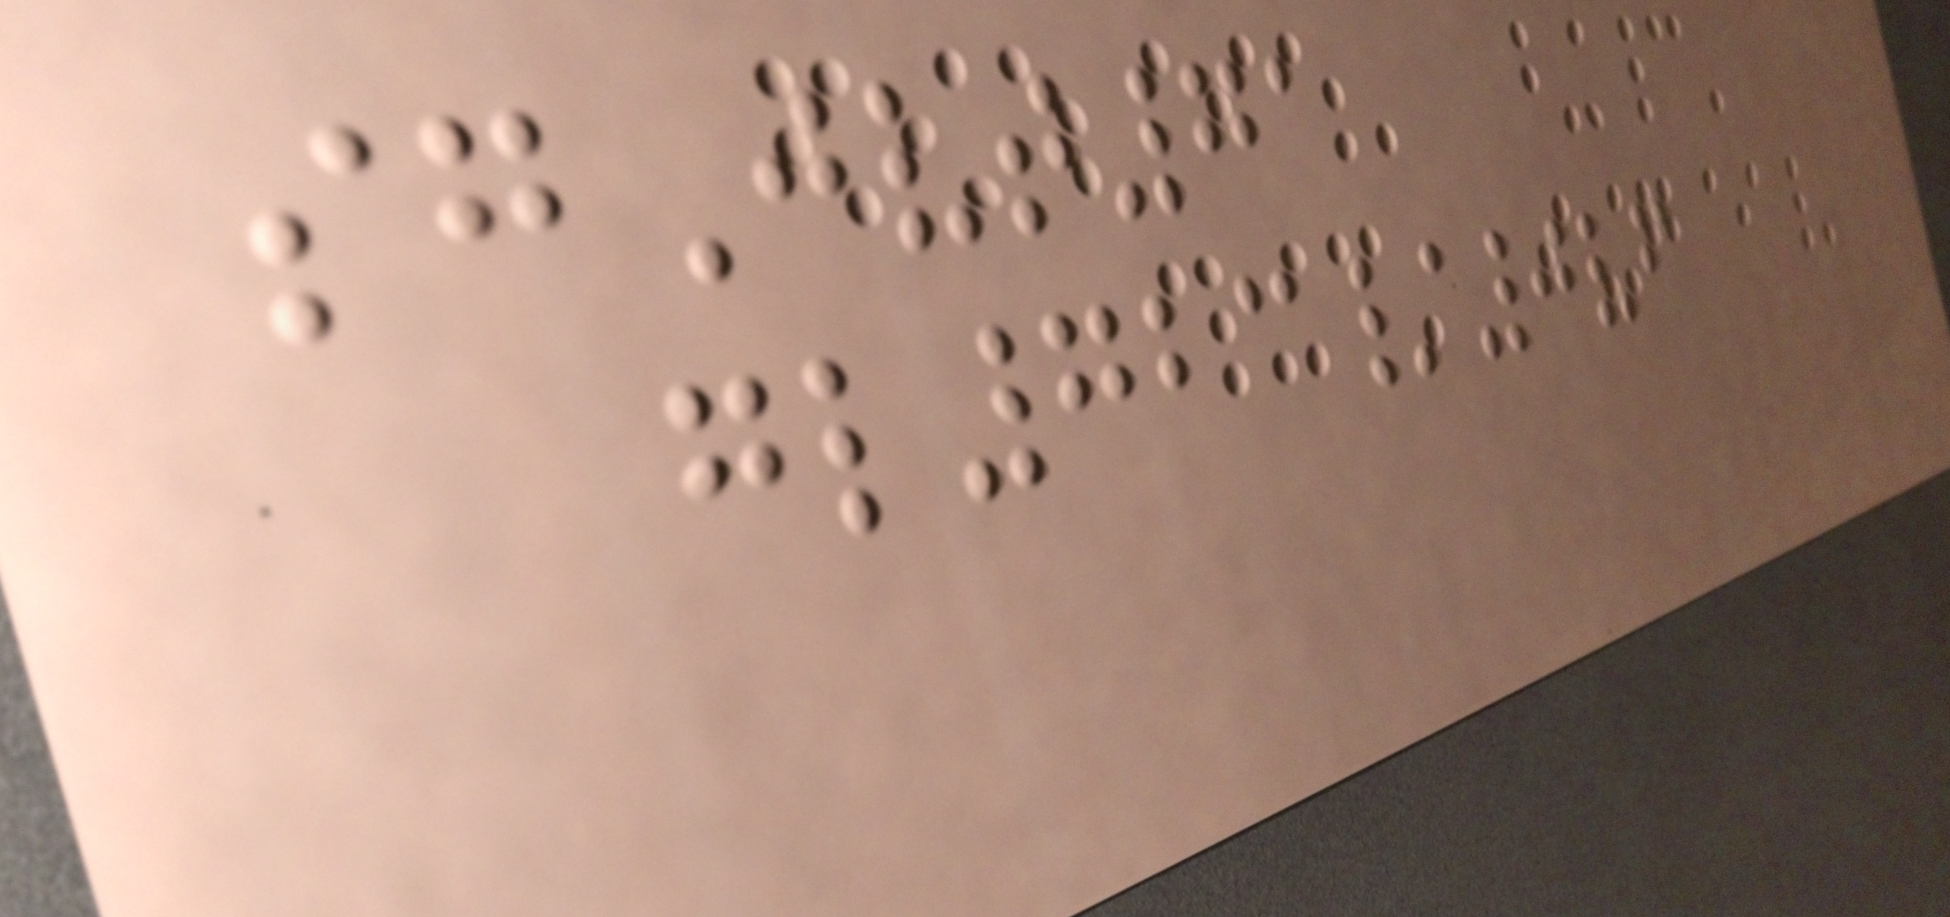sgJvt71
gl723/0vf
